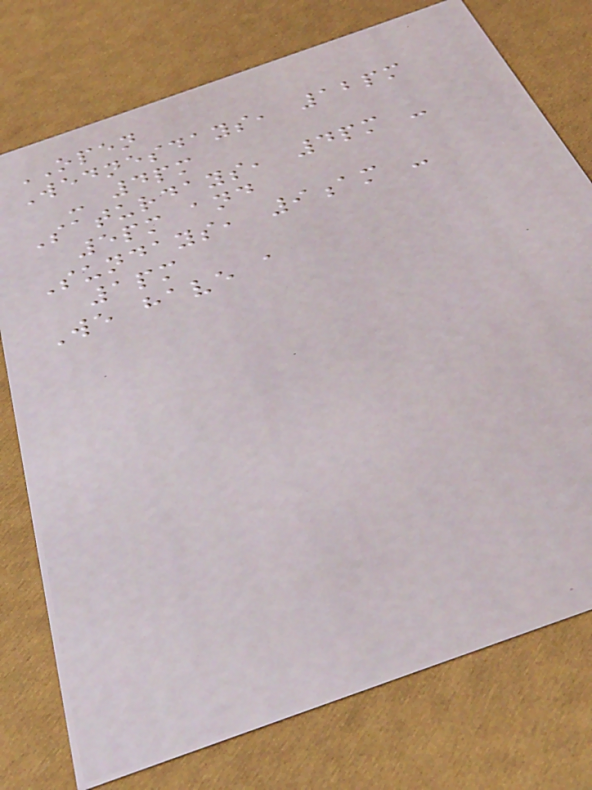OPEN
Wednesdays, 12pm
- 4pm
Saturdays, 4pm -
5pm and
Sundays, 9am -
1pm
We have a
